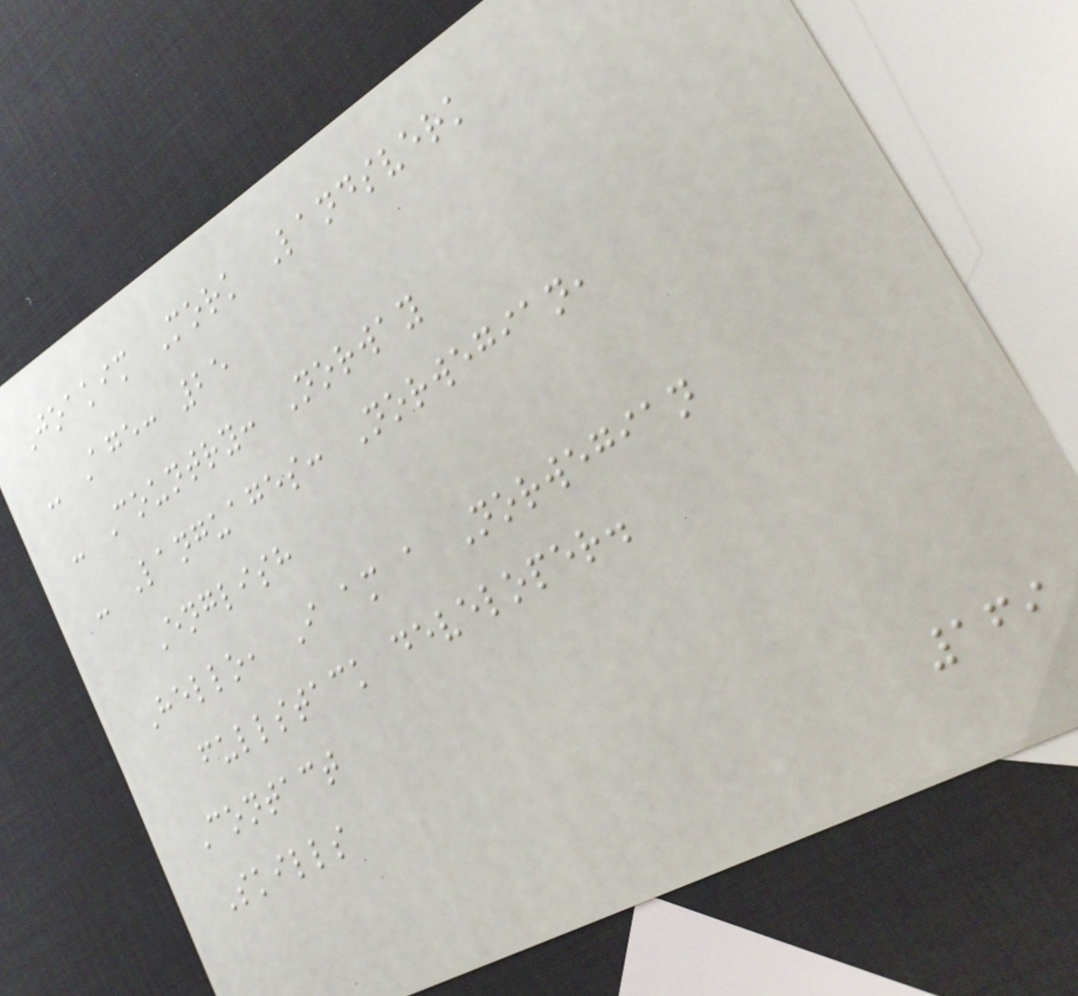Joakim Mork Landsverk
- Age: 25
- Country: Norway
- Languages: Norwegian,
English
Hello, I am a Norwegian
fullstack developer.
Contact
Skills
169
